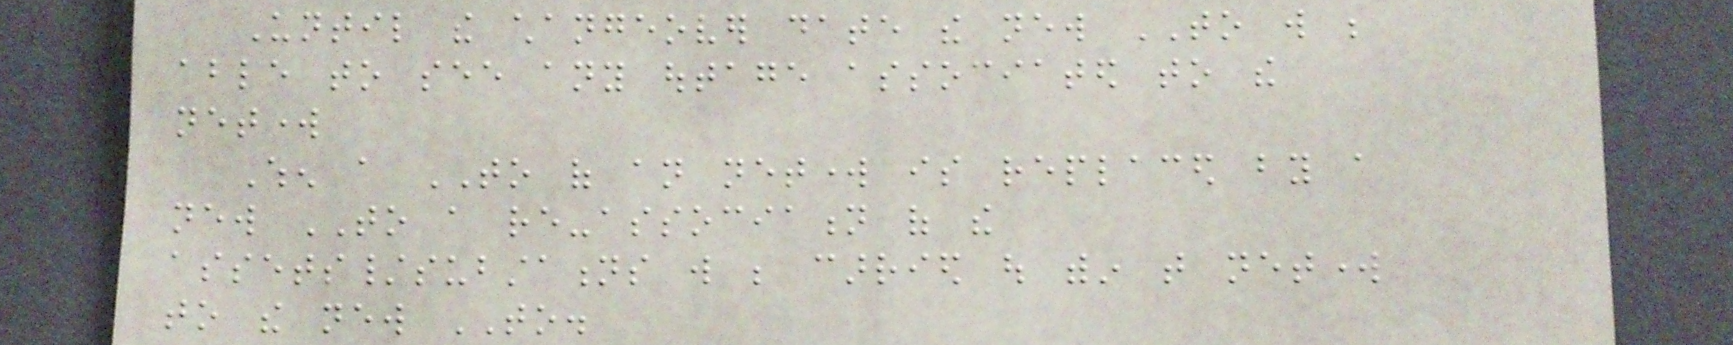Until the changeover date the new TO will be
able to see any outage associated to the
network
When a TO of an network is replaced by a
new TO a re-association of the
assets/substations will be carried out within that network
to the new TO.
